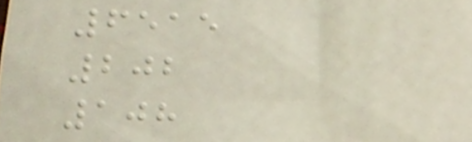6515
202
108
